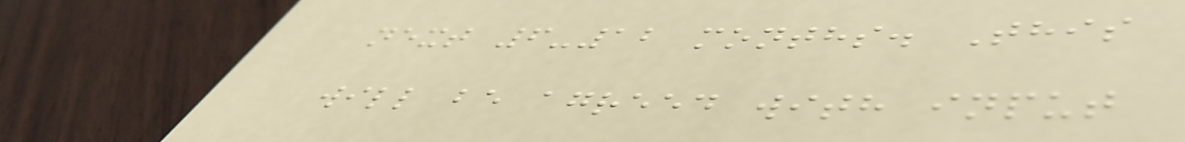next 6-12 months. This
will be agreed with input
